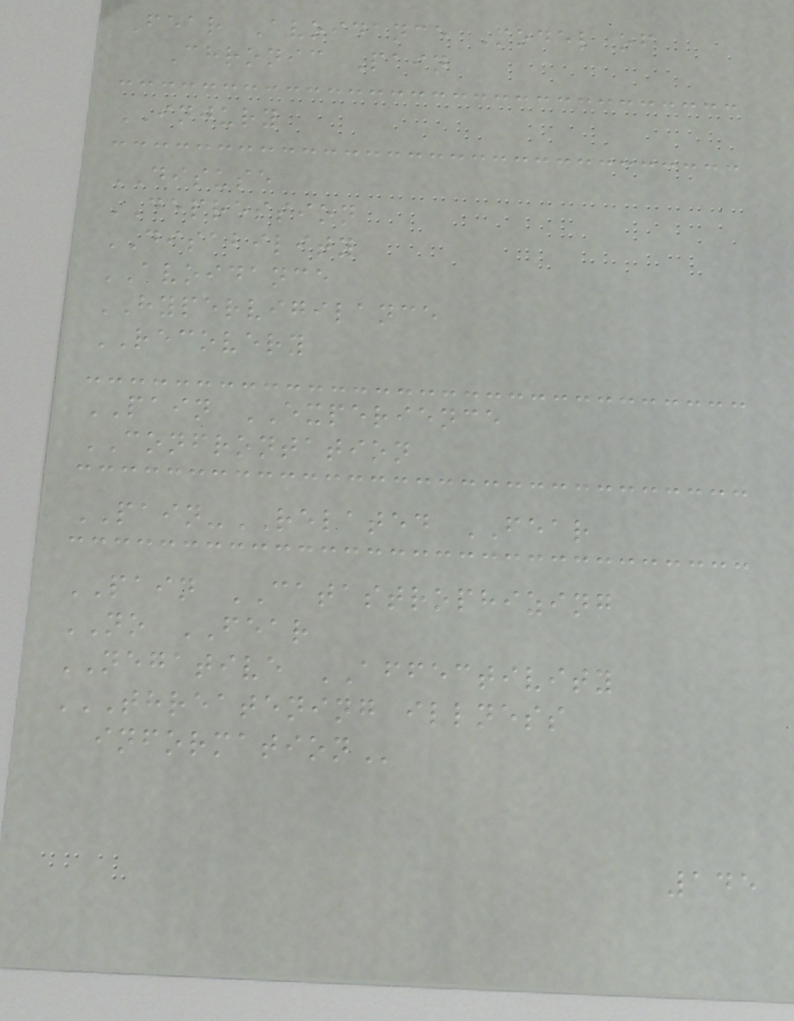Fear Avoidance Model of
Chronic Pain
INJURY
DISUSE
DEPRESSION
DISABILITY
AVOIDANCE
HYPERVIGILANCE
RECOVERY
PAIN EXPERIENCE
CONFRONTATION
PAIN-RELATED FEAR
PAIN CATASTROPHIZING
NO FEAR
NEGATIVE AFFECTIVITY
THREATENING ILLNESS
INFORMATION
145
